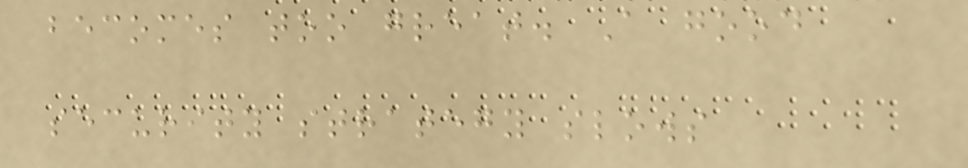becomes too great. A good
security strategy slows
